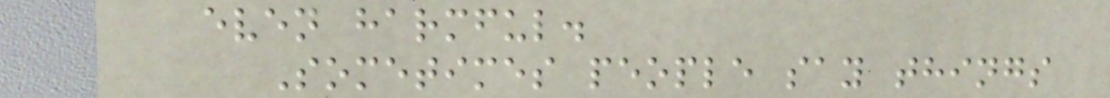even harmful.
Sometimes people say things
